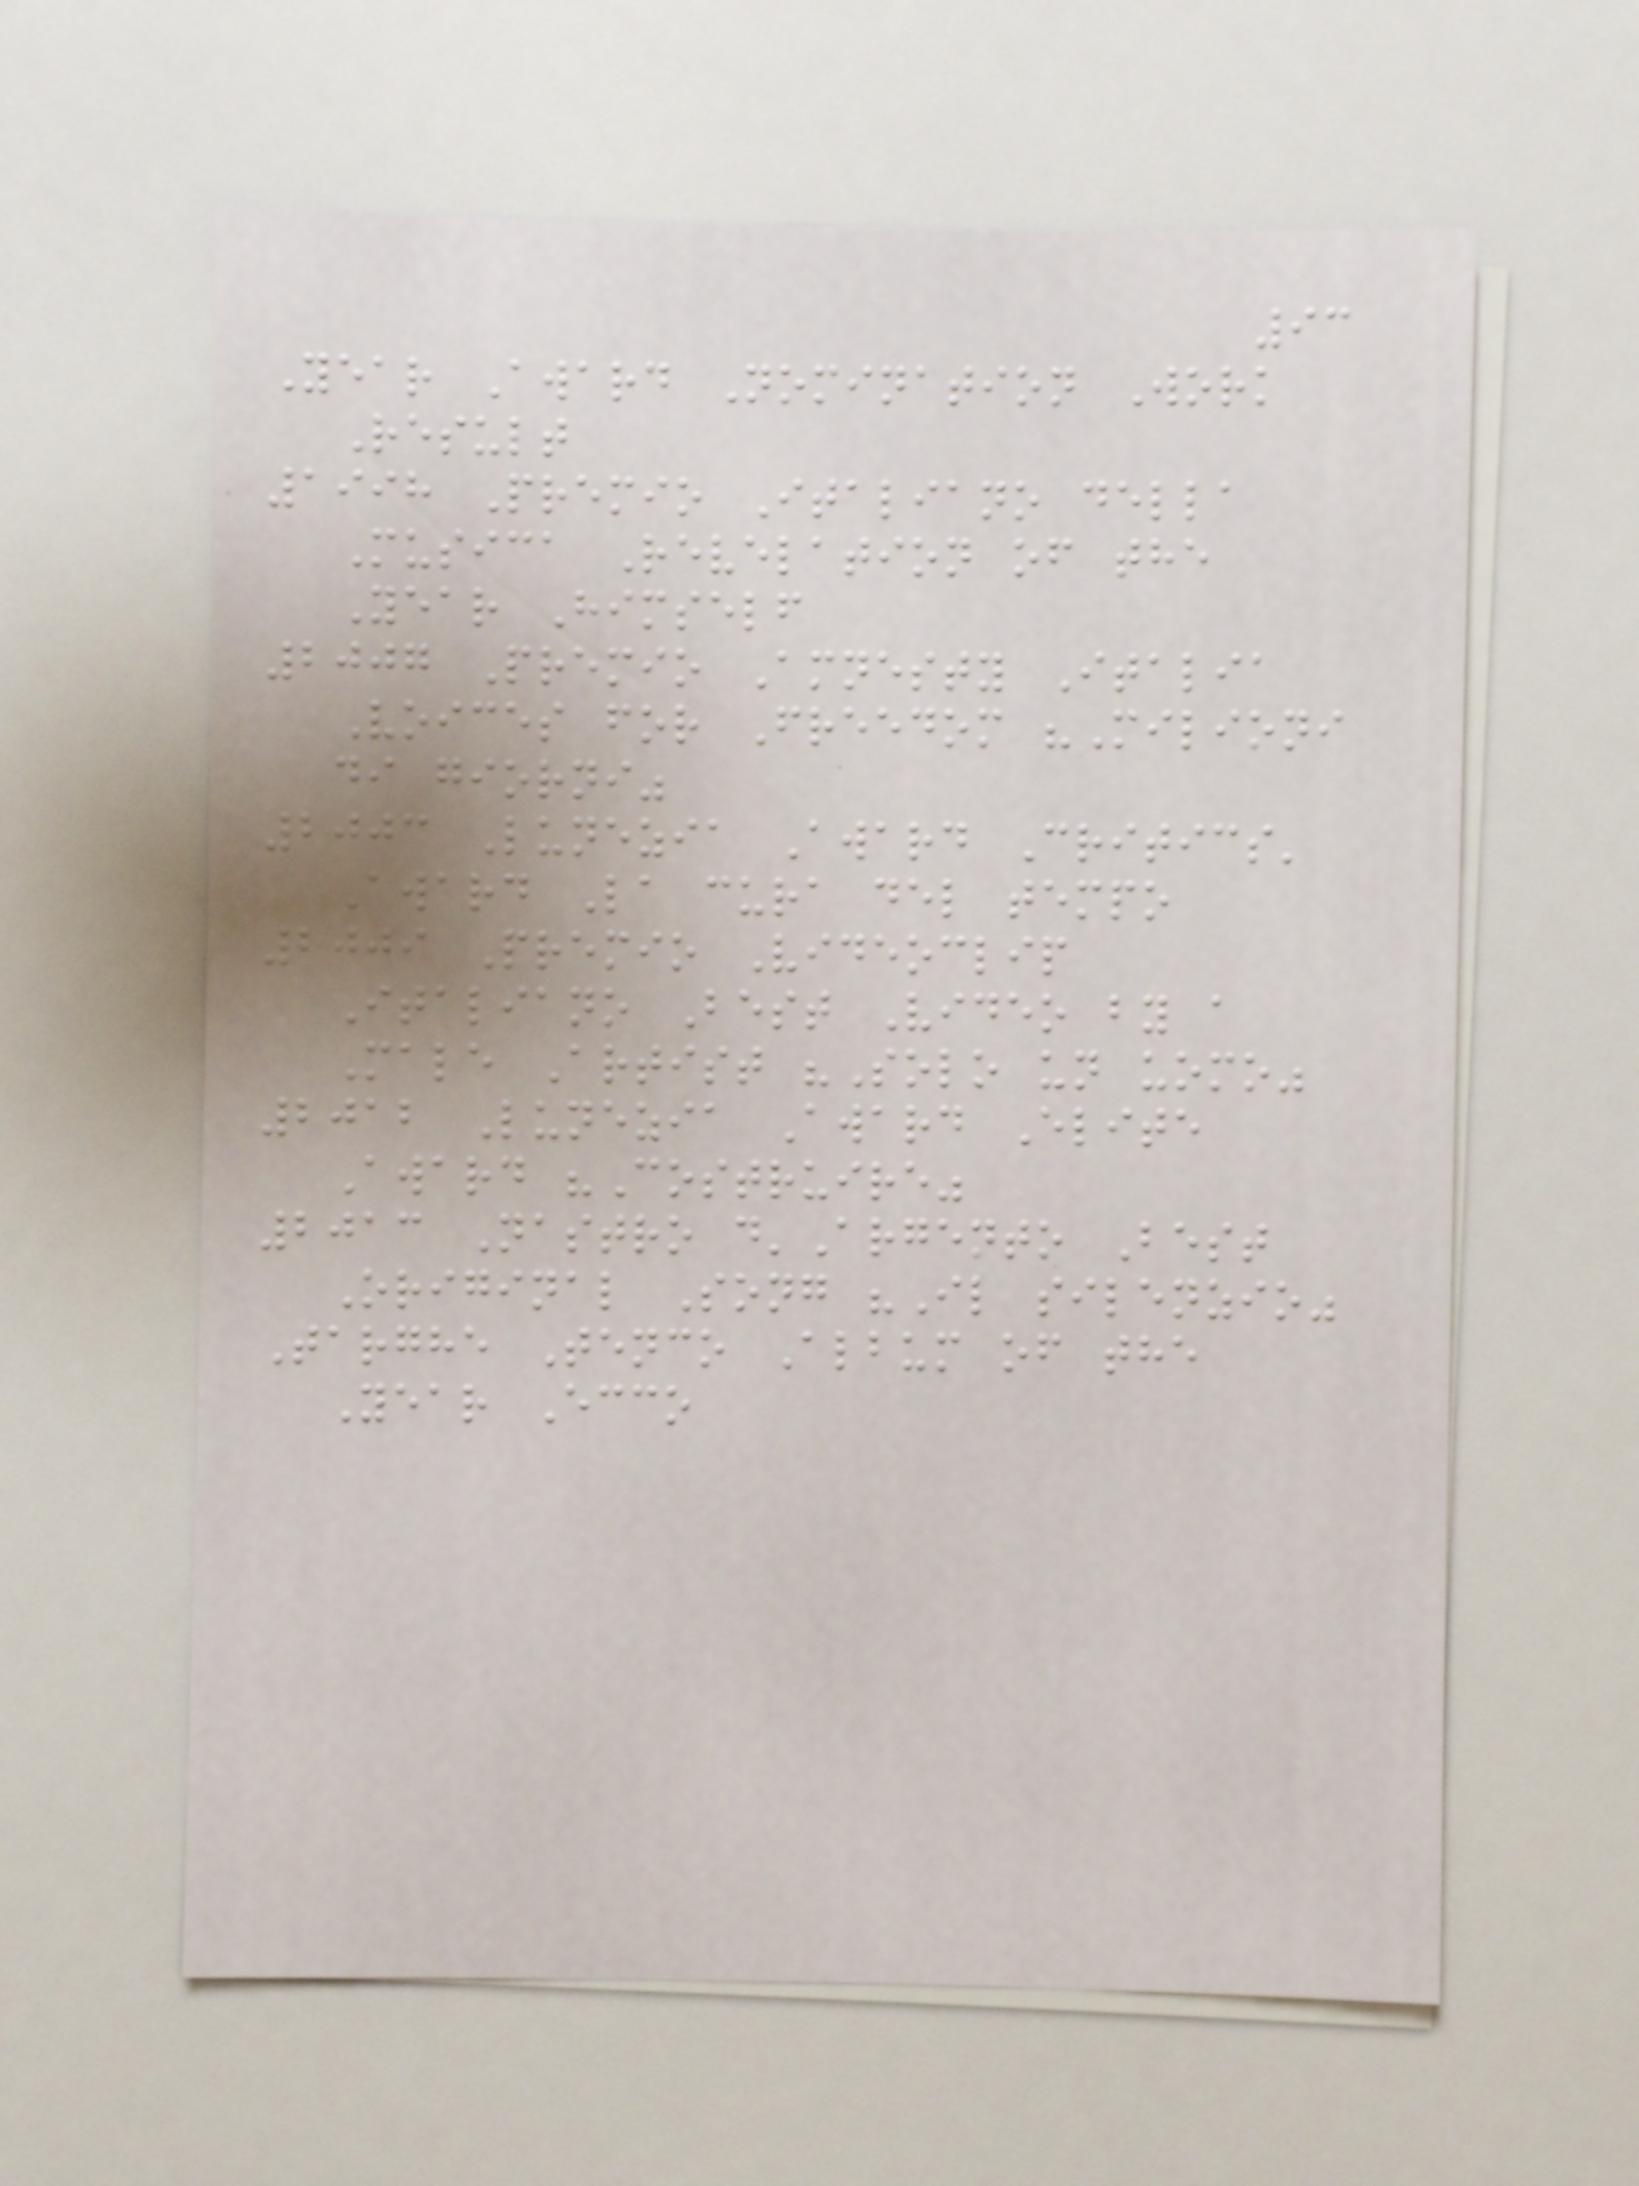93
Year Award Nomination Work
Result
1998 Premio Italiano della
Musica Revelation of the
Year Himself
2007 Premio Amnesty Italia
Voices for Freedom "Milioni
di giorni"
2003 Lunezia Award Critics'
Award La cura del tempo
2009 Premio Videoclip
Italiano Best Video by a
Male Artist "Solo un uomo"
2012 Lunezia Award Elite
Award "Costruire"
2013 Nastro d'Argento Best
Original Song "Il silenzio"
Targhe Tenco Album of the
Year Ecco
